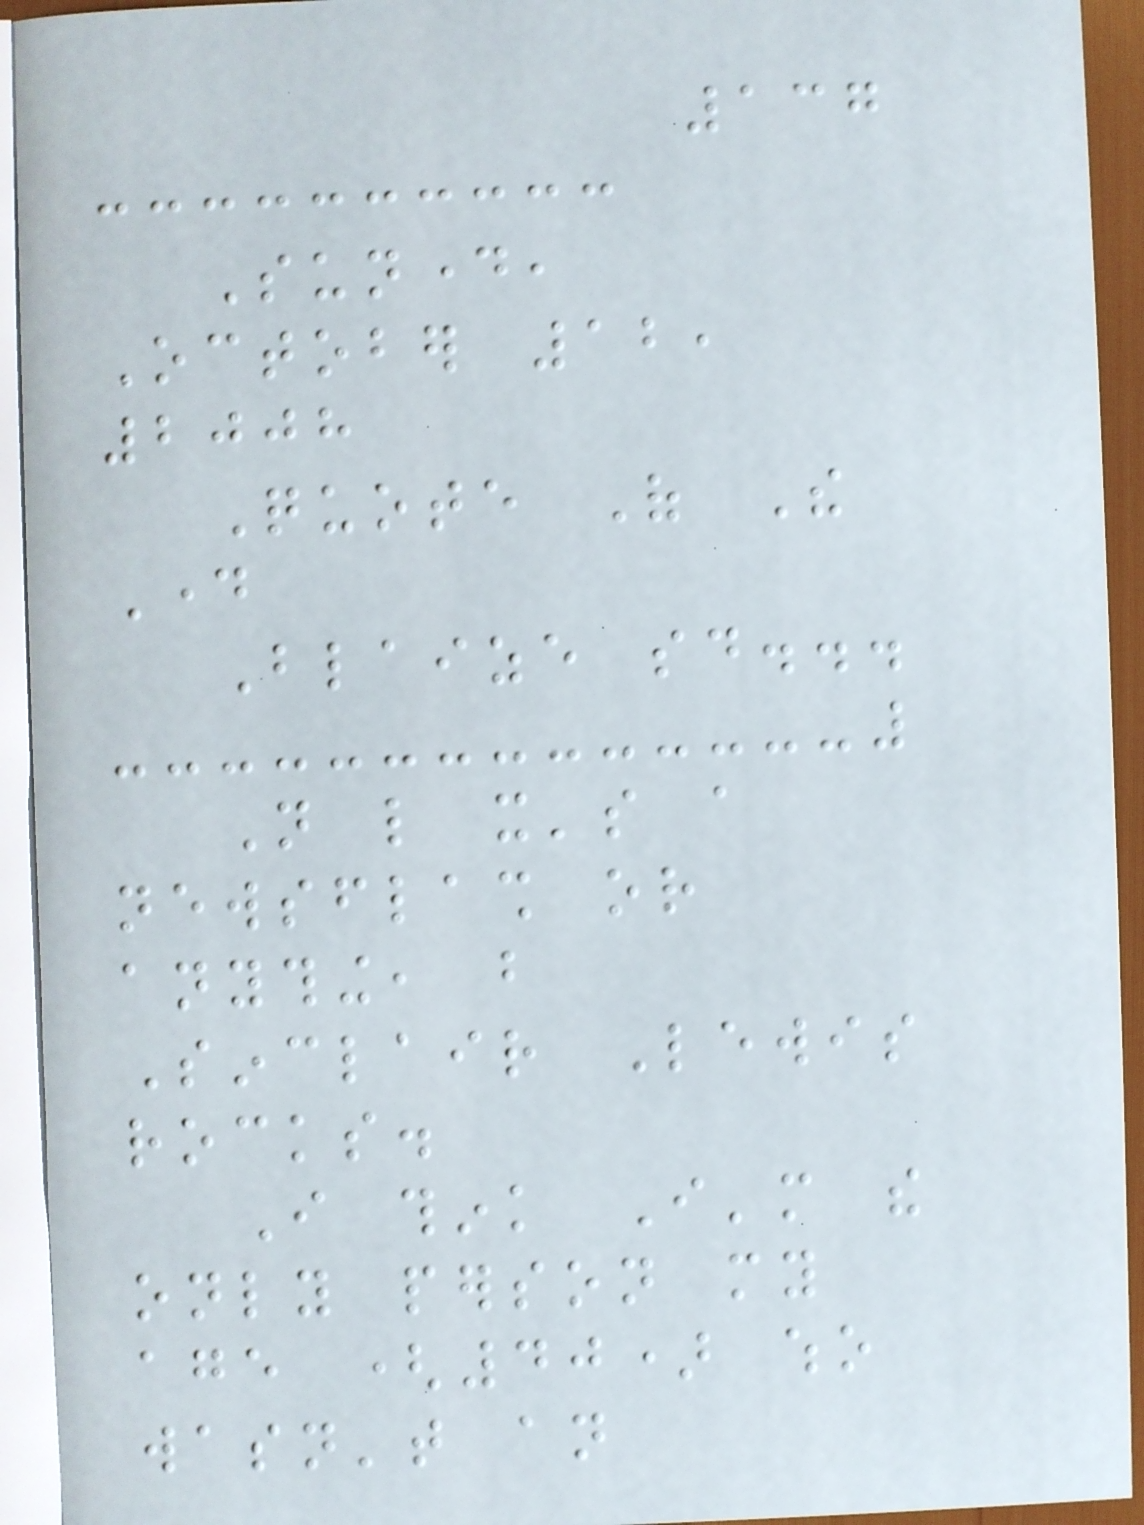137
Sunday,
October 12,
2008
Quote Of The
Day
Blaize said...
Not like it's a
newsflash or
anything, but
Sinclair Lewis
rocks.
I think I'm the
only person my
age (40) who
wasn't an
